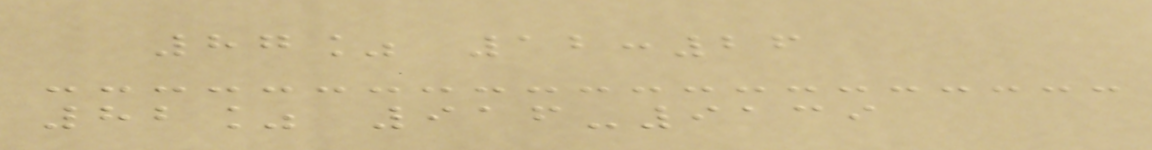87% 12:26
82% 916-9139
